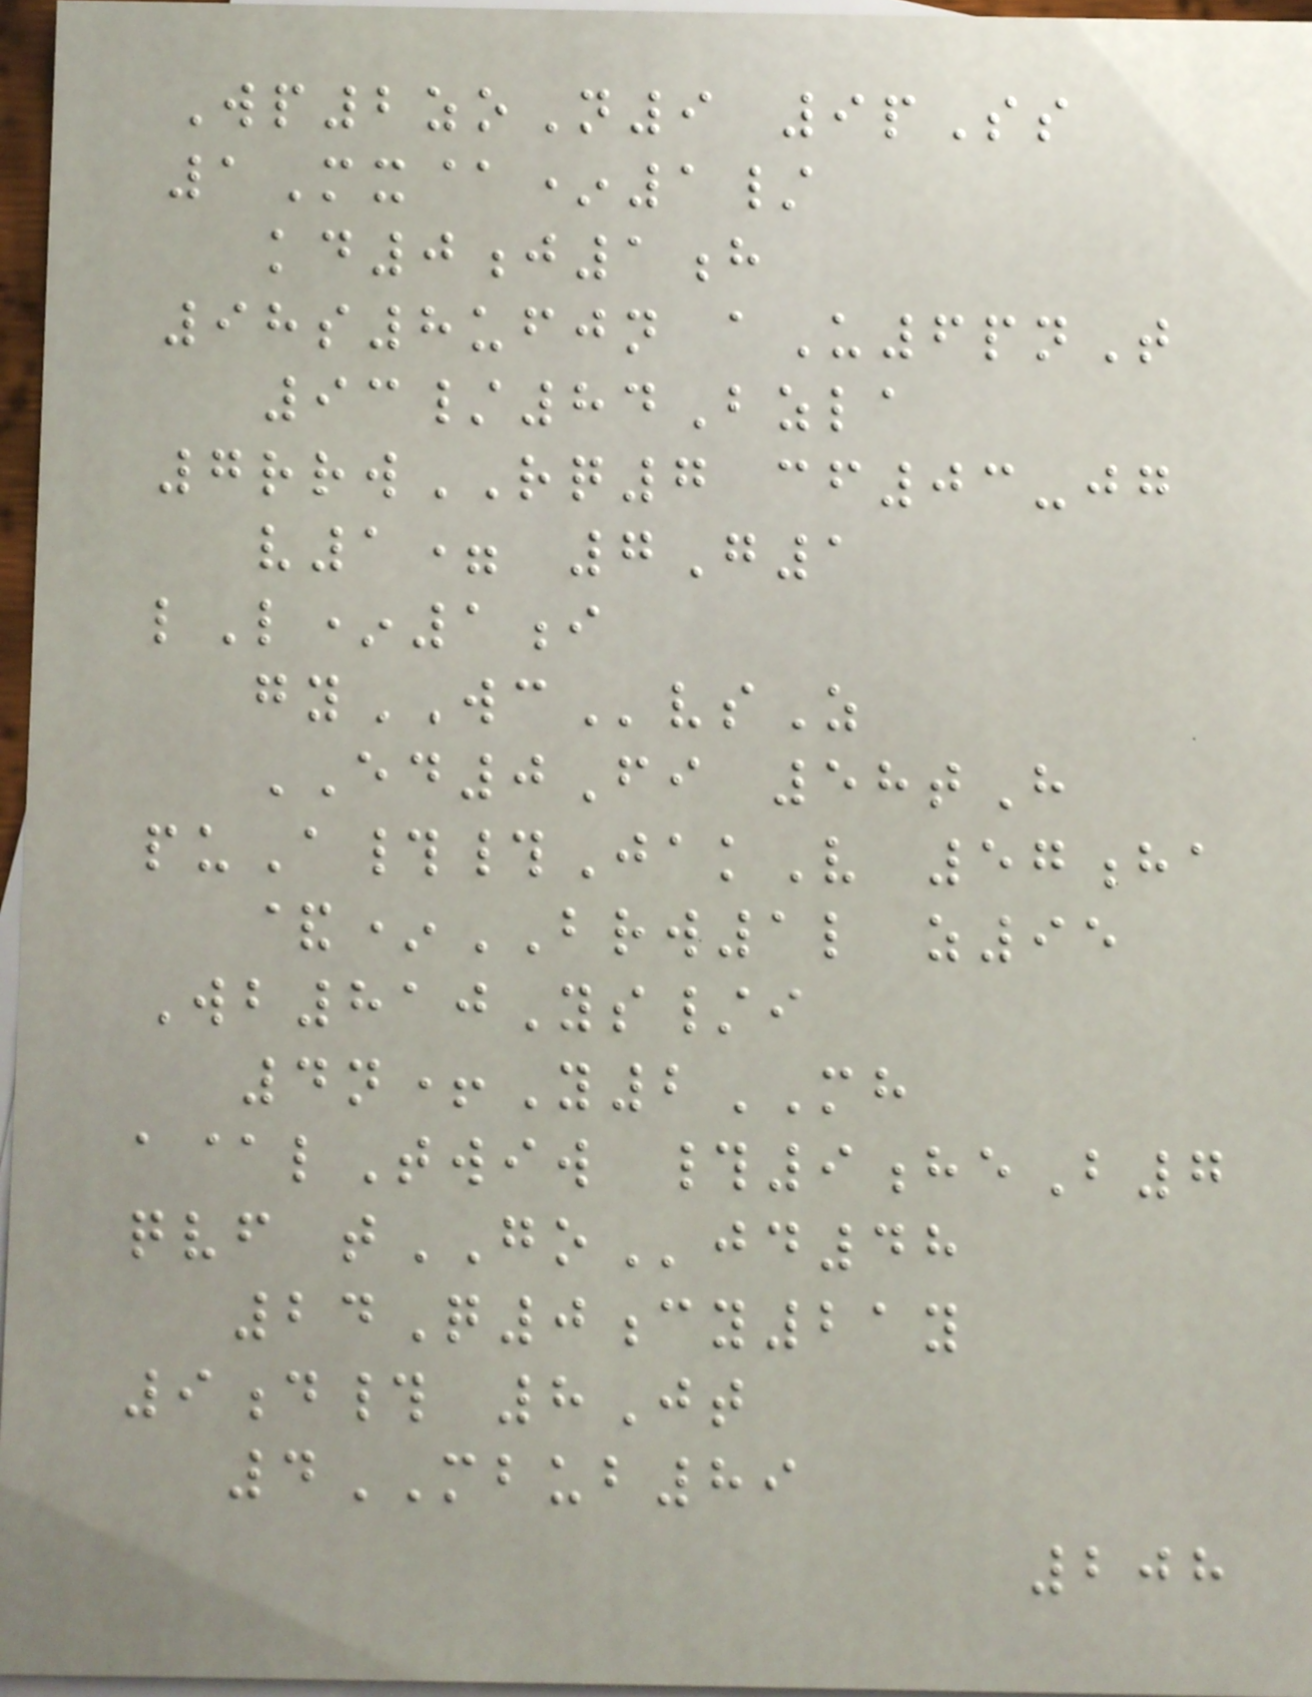Wp2zoN9 9pSs
1Mx@*1/
kd0j1h
98s8ufjn aU6pnT
93/84Bzla
7rrwRQ7 cf03-jg
v1= 7G1
lL*1i
gyWCvsZ
ED0Fi 58tH
puA##JakV 57ha
&*BRW1l z95
Wb810Ys/i
4n+Y2MH
a@lTwiw #9heB7
qvf tGOjd48
24Q0cy21y
9d# 8Jt
4MBUB89
208
